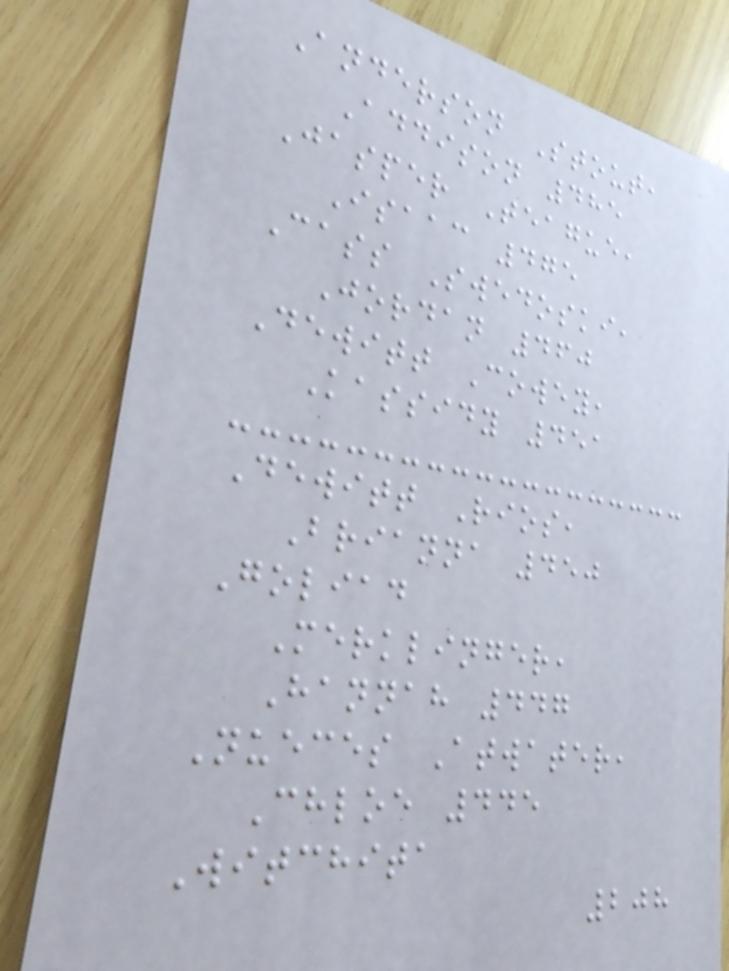Anderson Stout,
Addison 485
Jasper Teague,
Isaac 475
Cass Swedoski,
Jordan 460
Dewitt Cowey,
Kassidy 451
Dewitt Rios,
Brianna 450
Goliad
Merklinger,
Hannah 447
Nueces Atwater,
Chloe 445
Witchita
208
